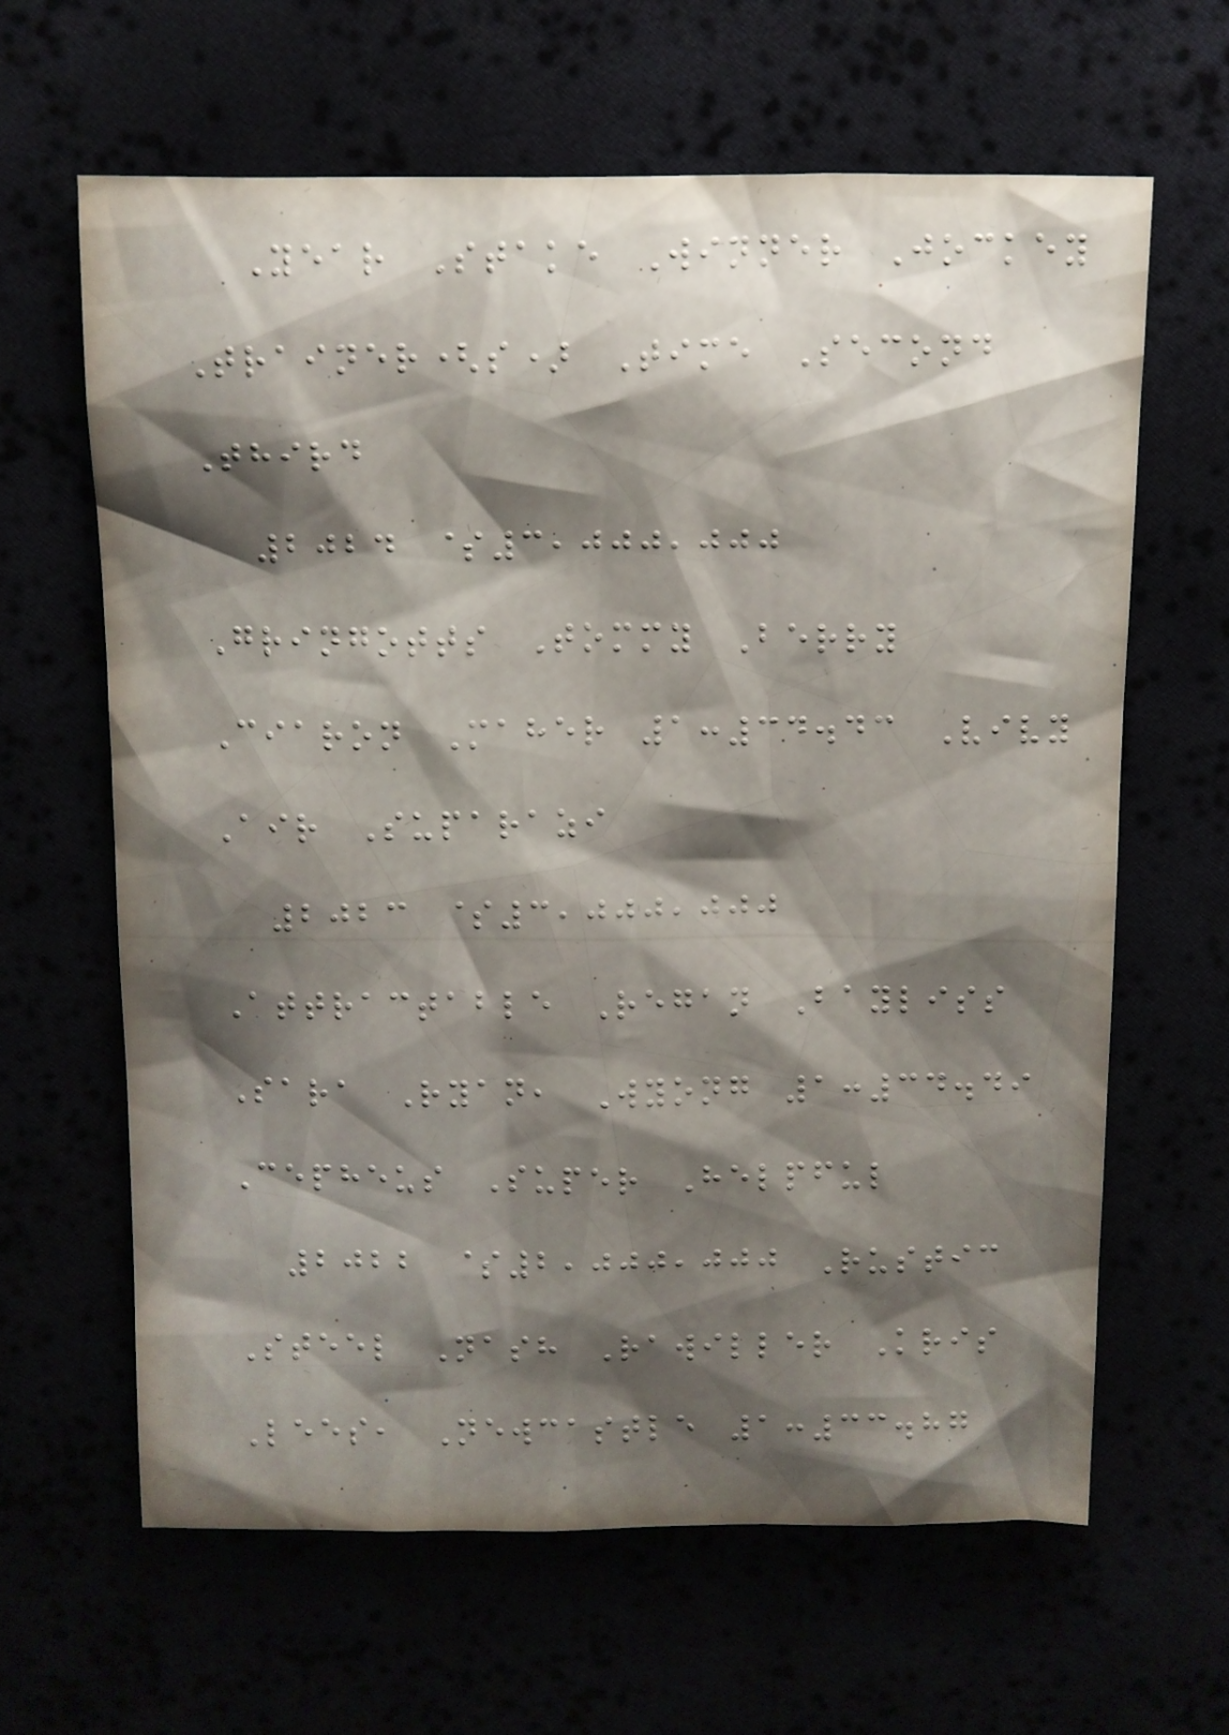Year Stake Winner Jockey
Trainer(s) Time Second
Third
2024 $3,000,000
Gringotts Tommy Berry
Ciaron Maher 1:34.43 Vivy
Air Suparazi
2023 $3,000,000
Attractable Regan Bayliss
Sara Ryan, Wyong 1:34.49
Cepheus Super Helpful
2022 $2,000,000 Rustic
Steel Nash Rawiller Kris
Lees, Newcastle 1:33.87
